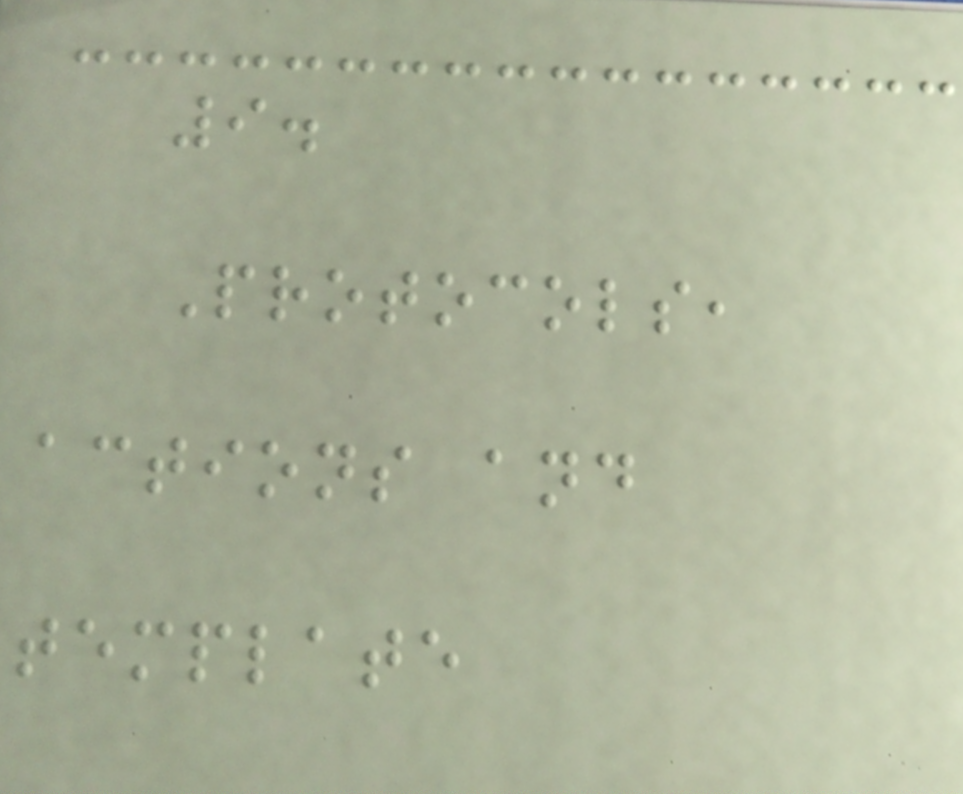9.
Protocols,
actions and
template
